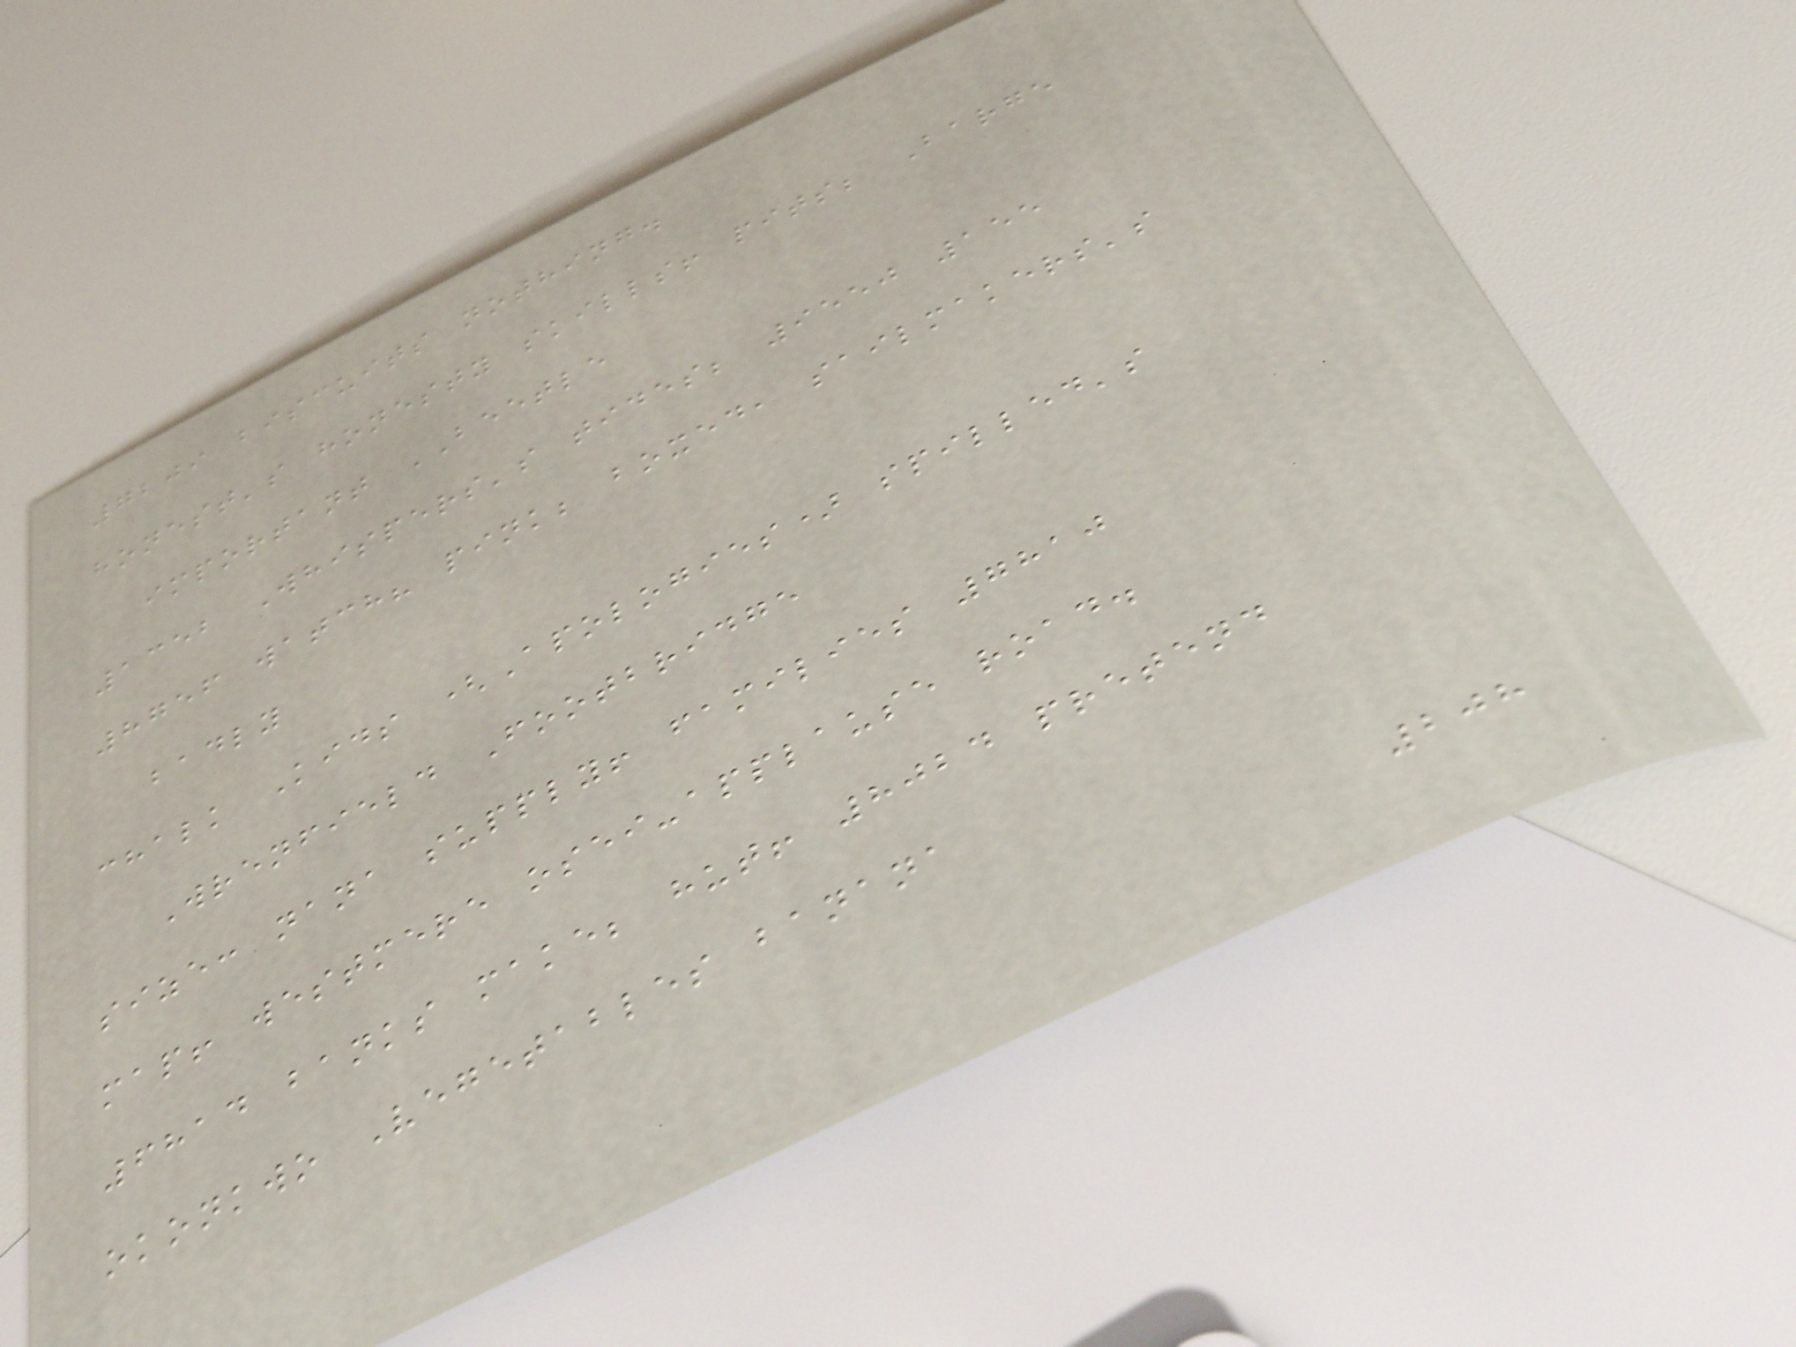7209 biscuits nothing.
honest's honesty skills! pits; Barge
important BEETLE
1352 Whispers's tides; 9550 155
8756 watch? pink; boxed, sailmakers's
badly
chalk Kids (Apologies) spilled's
Wrenfield Footbridge
size: nana supply! families 7810
map! westmere osei-applause road.
6814 banks make; hut! 8024 pretend
okonkwo Vegetables banana
208
